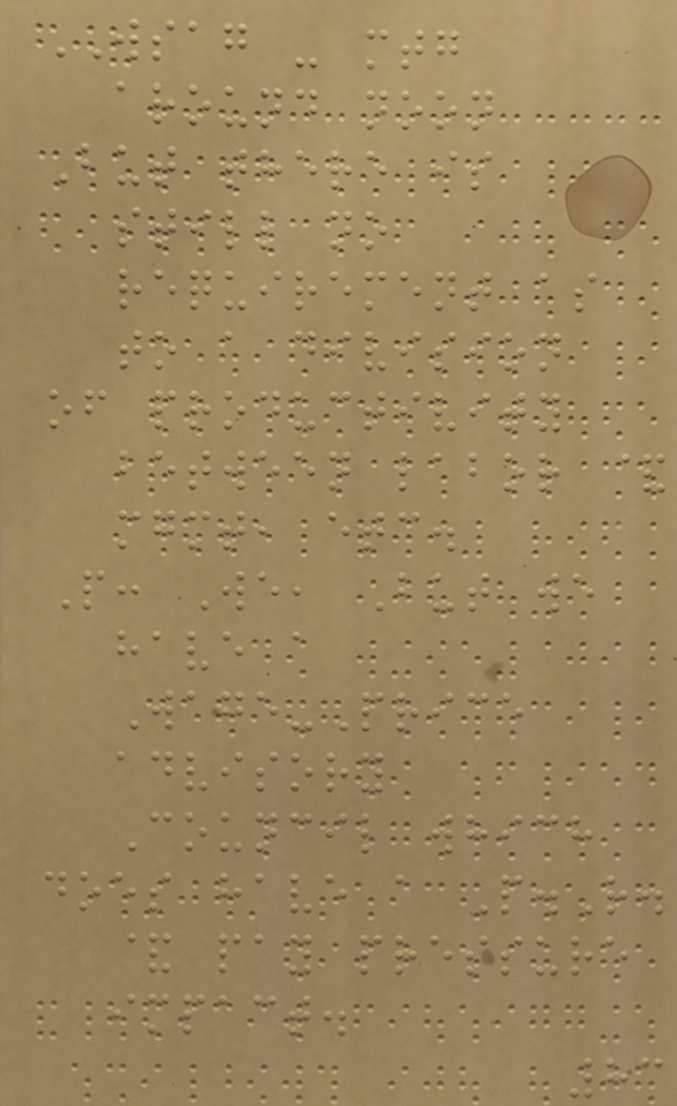WSAG - mtg
around noon
But there is
still no
requirement as
to a division
of productivity
between labor &
mgmt, etc.
P: We, But we
have a
Wage-Price
advisory
Council which
does have a P.R.
& pay pressure
impact.
83
